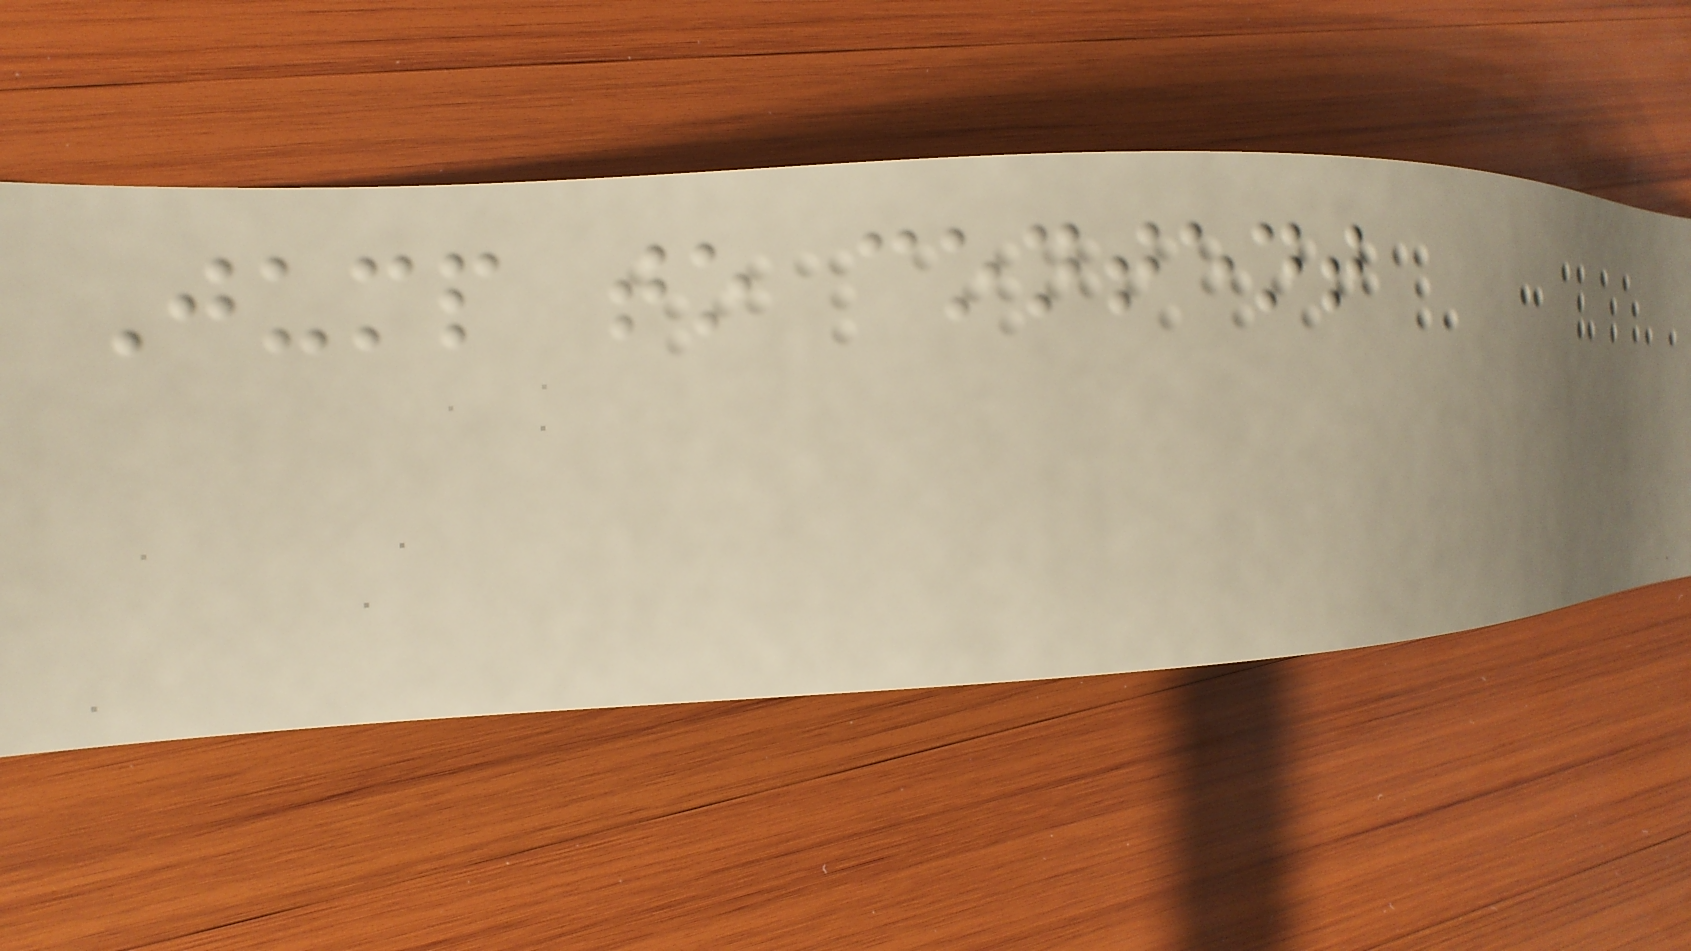Jump to content
